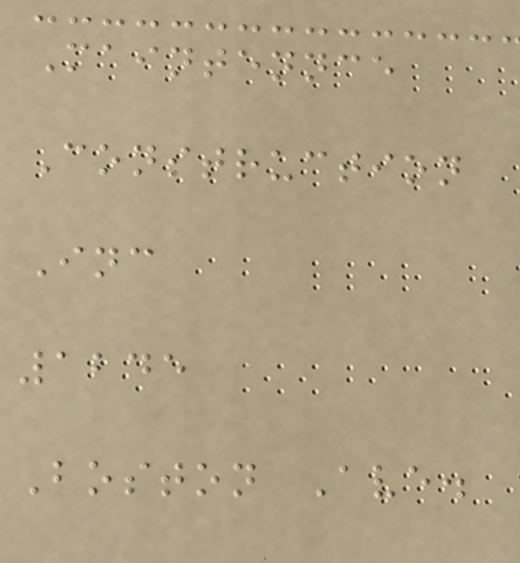Maintennce
Construction
Inc
1245
Boston Ave.
